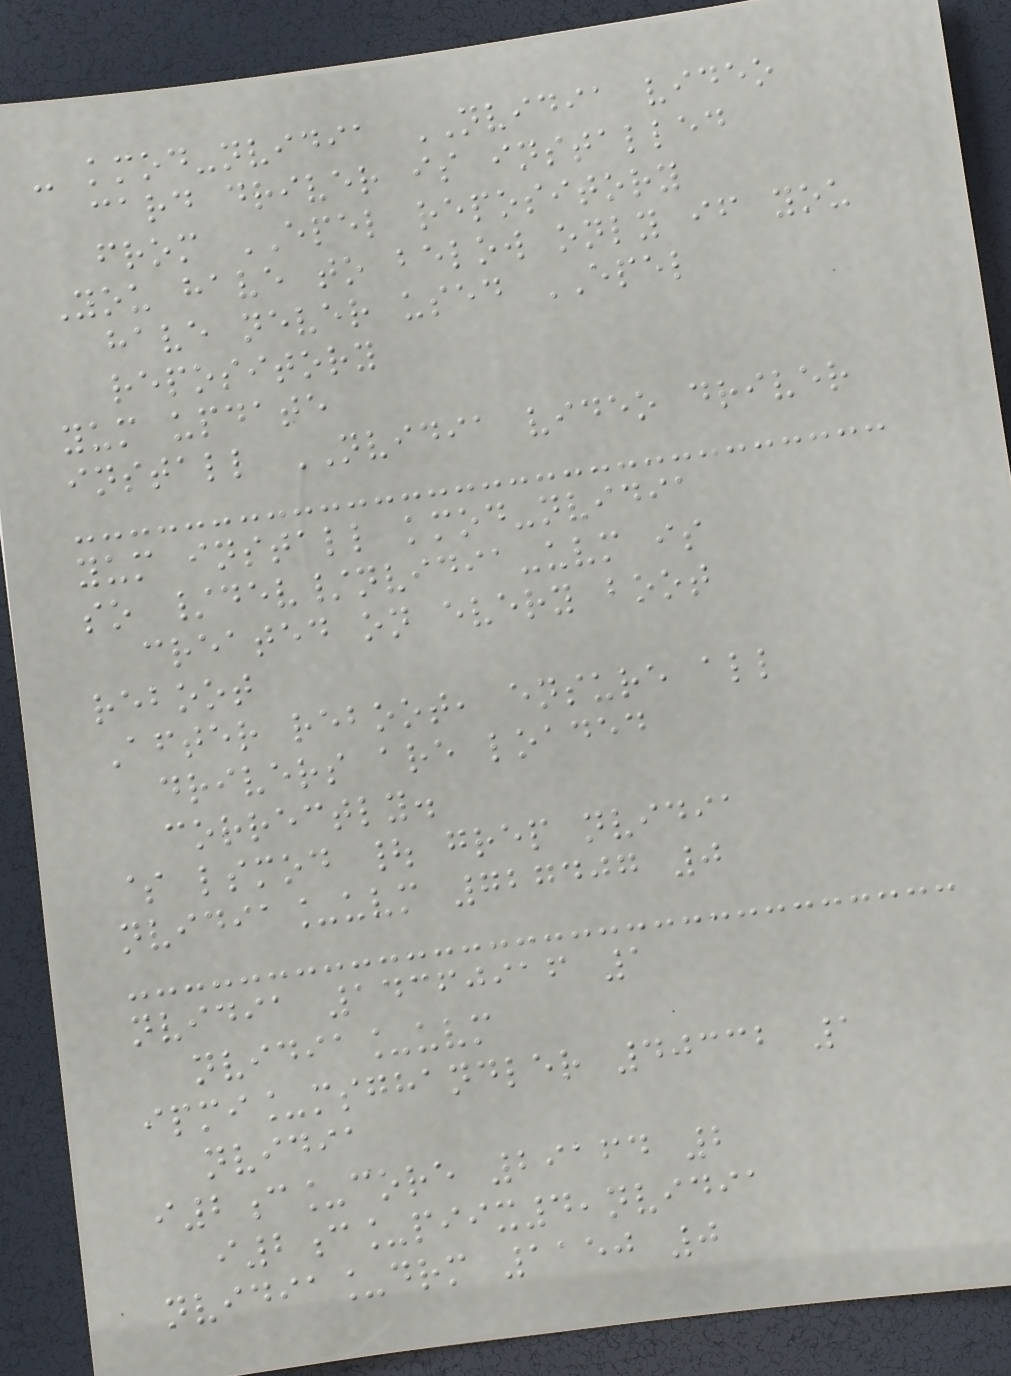- kmod-nvidia NVIDIA video
card driver is installed
from EPEL repository
You have to below only if you
have never used EPEL
repository
yum update
install NVIDIA video driver
yum install kmod-nvidia
so /dev/nvidia-uvm is
created on every boot
reboot
After reboot, ensure all
drivers are loaded
correctly.
$ lsmod | grep nvidia
nvidia_uvm 727407 0
nvidia 14360916 1
nvidia_uvm
ipmi_msghandler 40332 1
nvidia
i2c_core 29164 2
i2c_piix4,nvidia
nvidia_drm 1150 0
